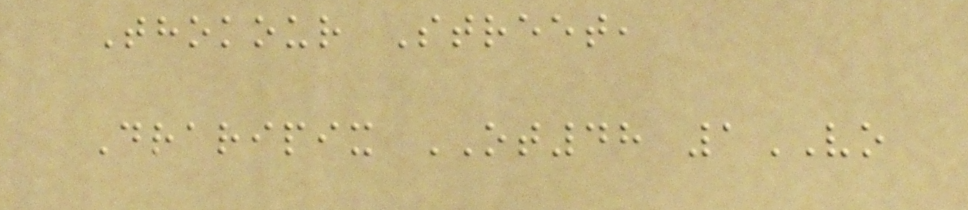Thokour Street,
Draripix OT48 1VO
